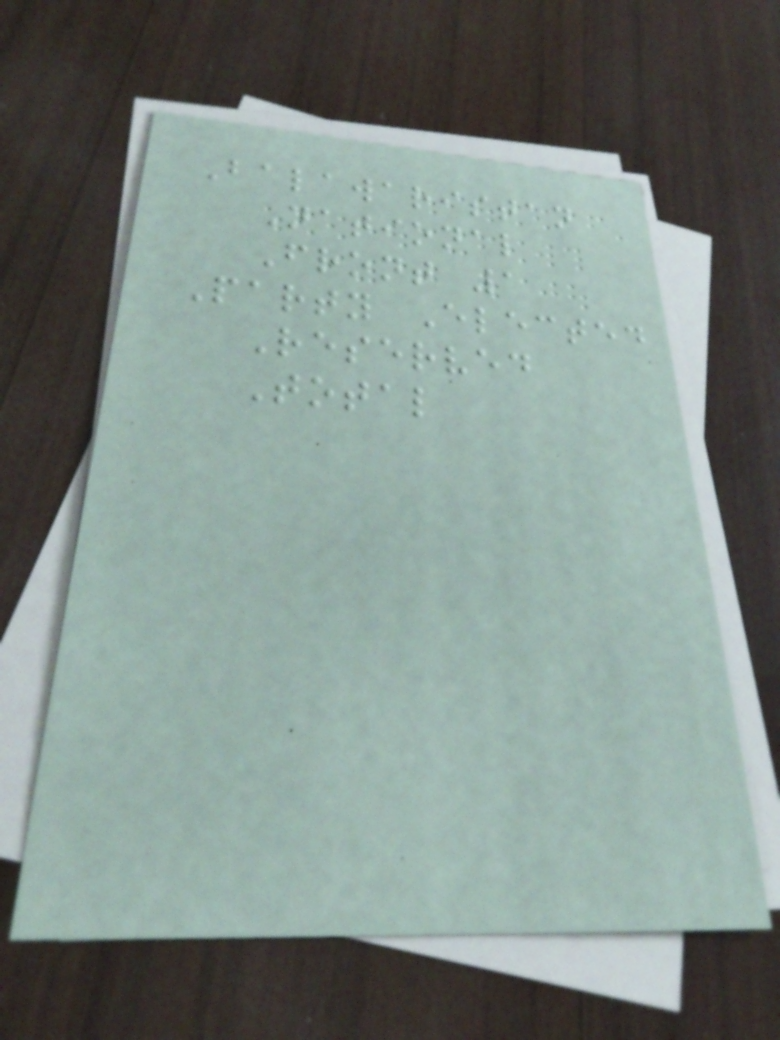Balawaristan
National
Front 1
Party Elected
Reserved
Total
